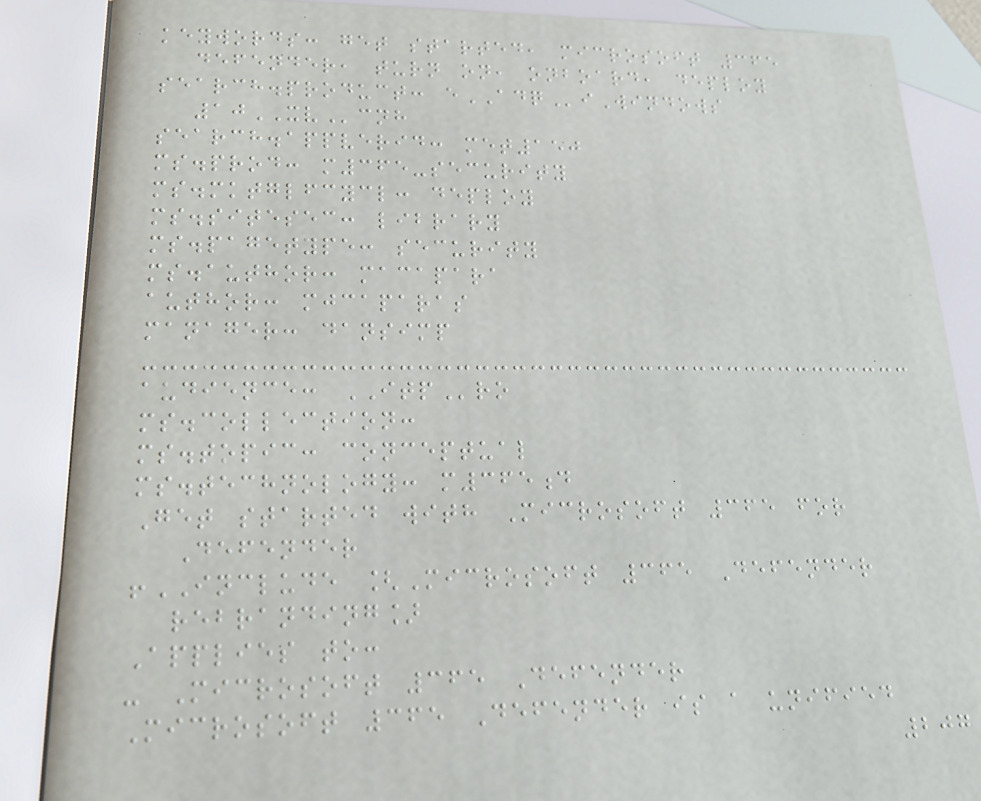keywords: get started, microsoft 365
defender, turn on, onboard, deploy
search.product: eADQiWindows
10XVcnh
search.appverid: met150
ms.prod: m365-security
ms.mktglfcycl: deploy
ms.sitesec: library
ms.pagetype: security
ms.author: macapara
author: mjcaparas
manager: dansimp
audience: ITPro
ms.collection:
ms.topic: conceptual
ms.technology: m365d
Get started with Microsoft 365 for
Defender
!INCLUDE [Microsoft 365 Defender
rebranding]
Applies to:
- Microsoft 365 Defender
Microsoft 365 Defender is a unified
207
